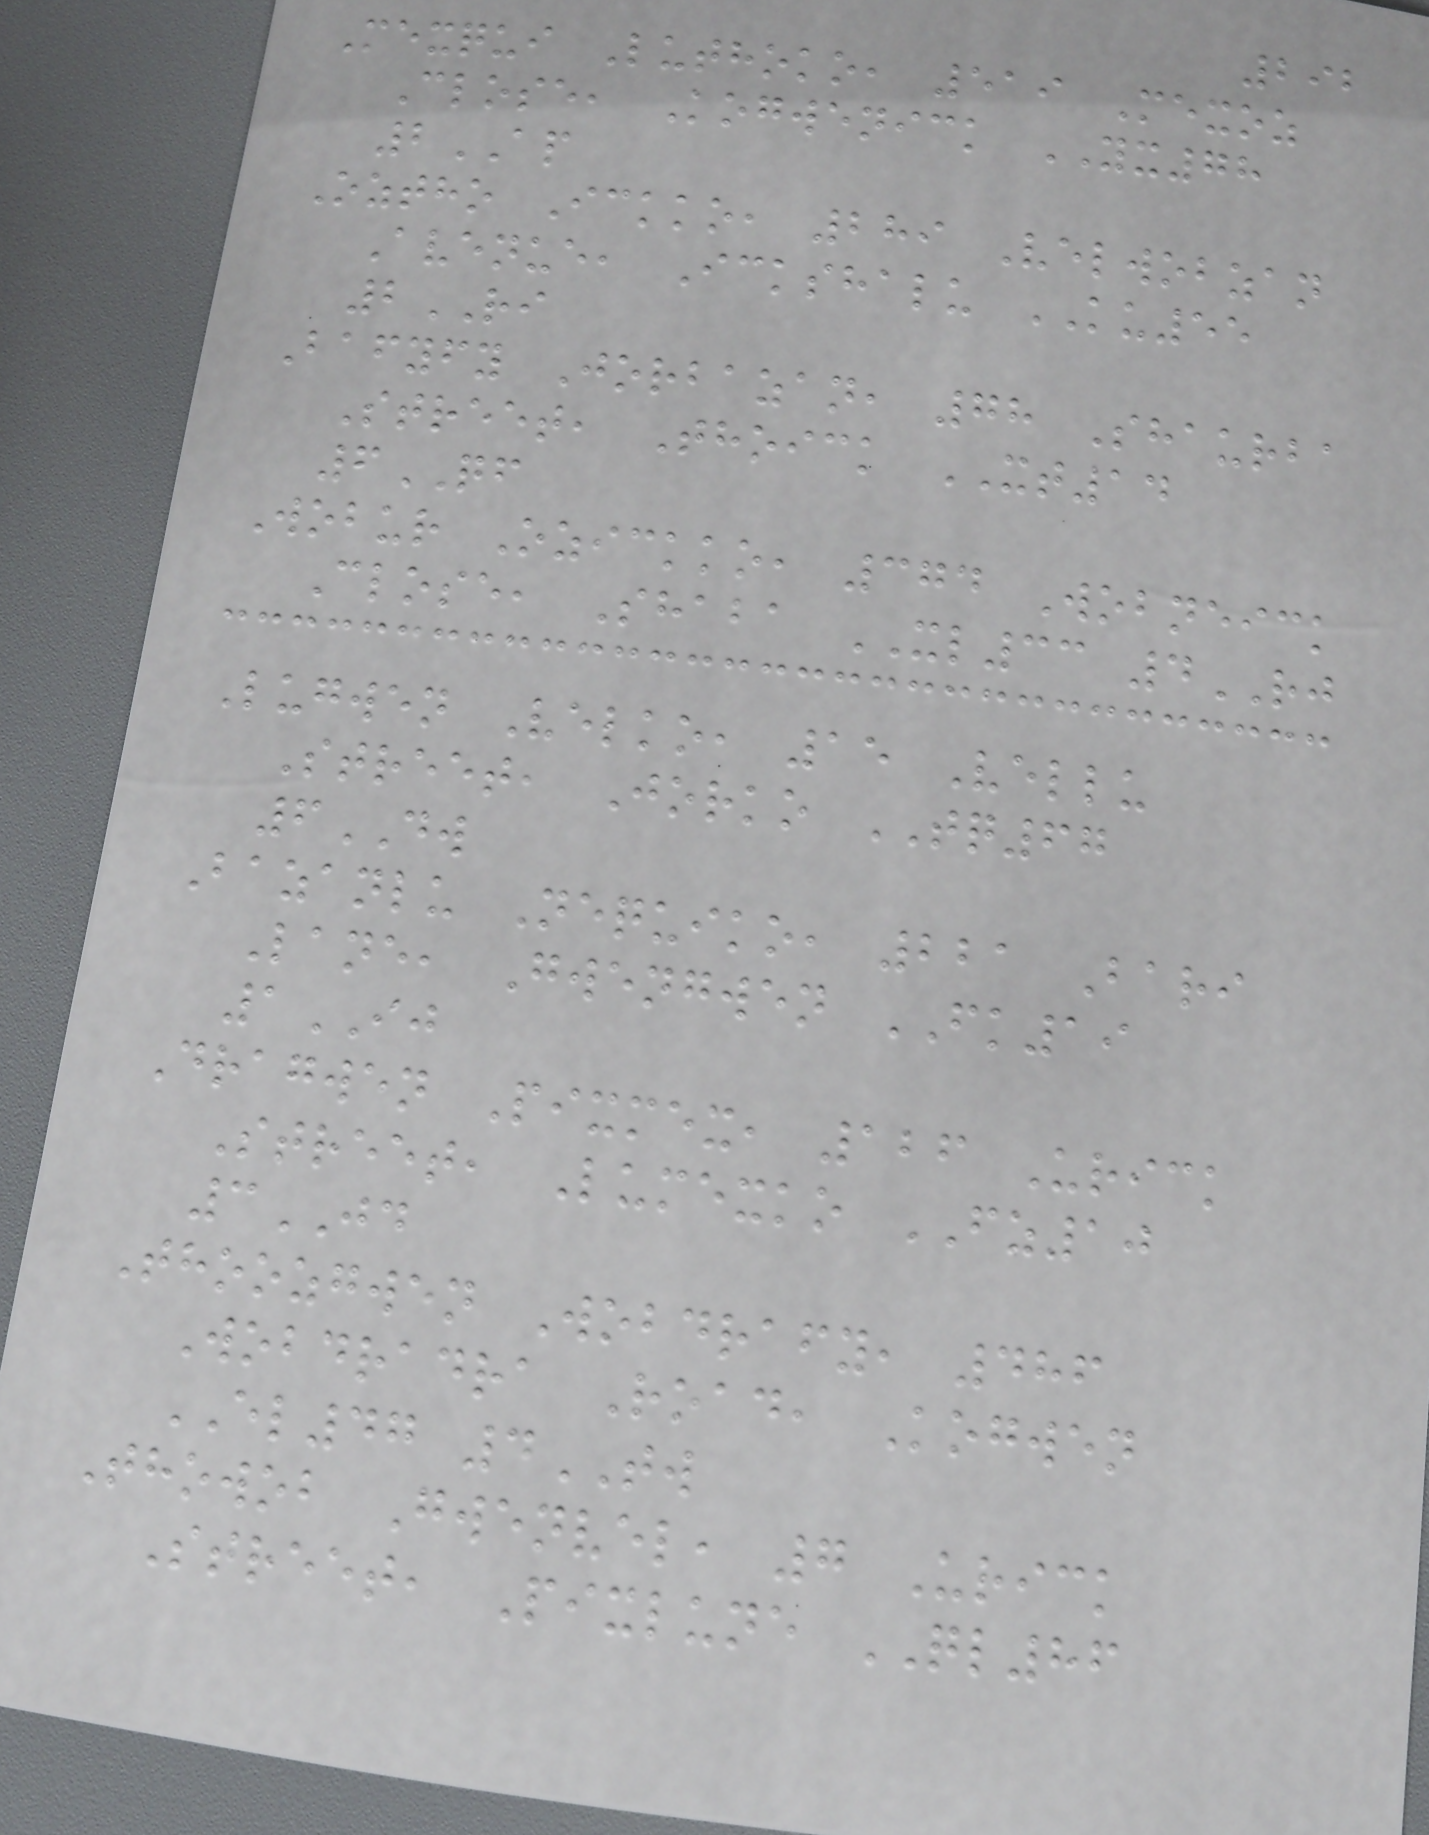292
Mexqui Luthoko, 519 Mexoz
Close, Kogwenick YX78
2AP
Oztho Ickko, 289 Velwobzan
Avenue, Ickshalu KU55
2RI
Bafyfy Jorbazan, 78 Shaurba
Street, Thoick XT14
6QF
Wobur Ozickko, 374 Wobneick
Close, Shaba XL33 4RJ
Lugwen Velko, 15 Vellu
Street, Jorko TQ67
6DW
Bazanlu Nequiko, 221 Bari
Lane, Gwengwen FK19
1IJ
Dragwen Pixmex, 126 Urick
Street, Lumexko FZ10
3JD
Thoozgwen Wobdrafy, 486
Wobdradra Road, Kogwen
EL47 4TW
Thowob Gwenvel, 7 Urick
Street, Pixlune QL86
